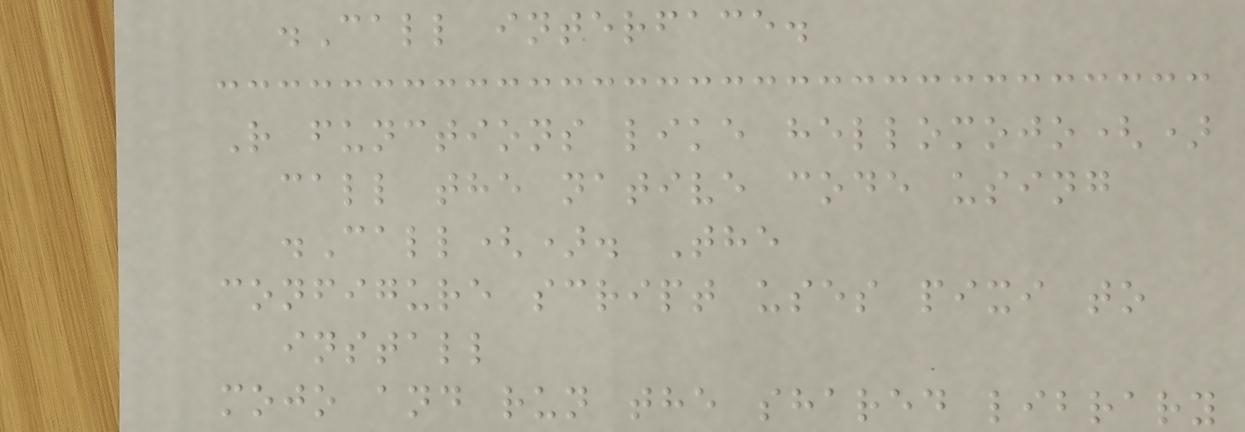.Call interface.
R functions like hellomojo()
call the native code using
.Call(). The
configure script uses pixi to
install
mojo and run the shared library
